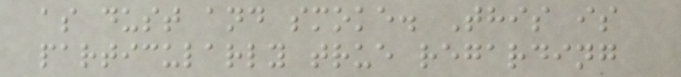as dust and smoke. This is
particularly true regarding
